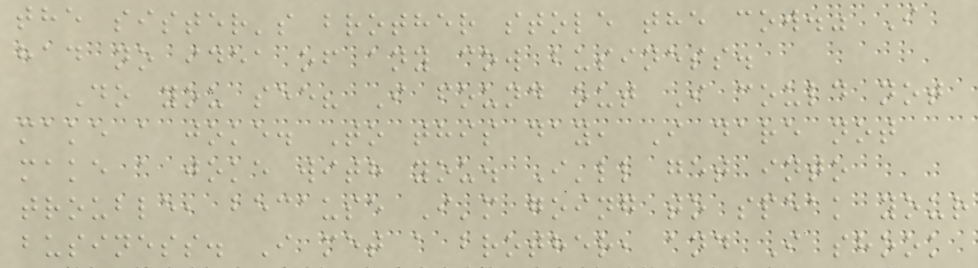the sister's brother stole the cow." I
had no idea of any cow business.
Do you see? I found out I could not
make a joke. To this day, I dare not
make a joke with you. I'll get into
trouble, because I'm going to speak your
business. I met a brother, and I shook
